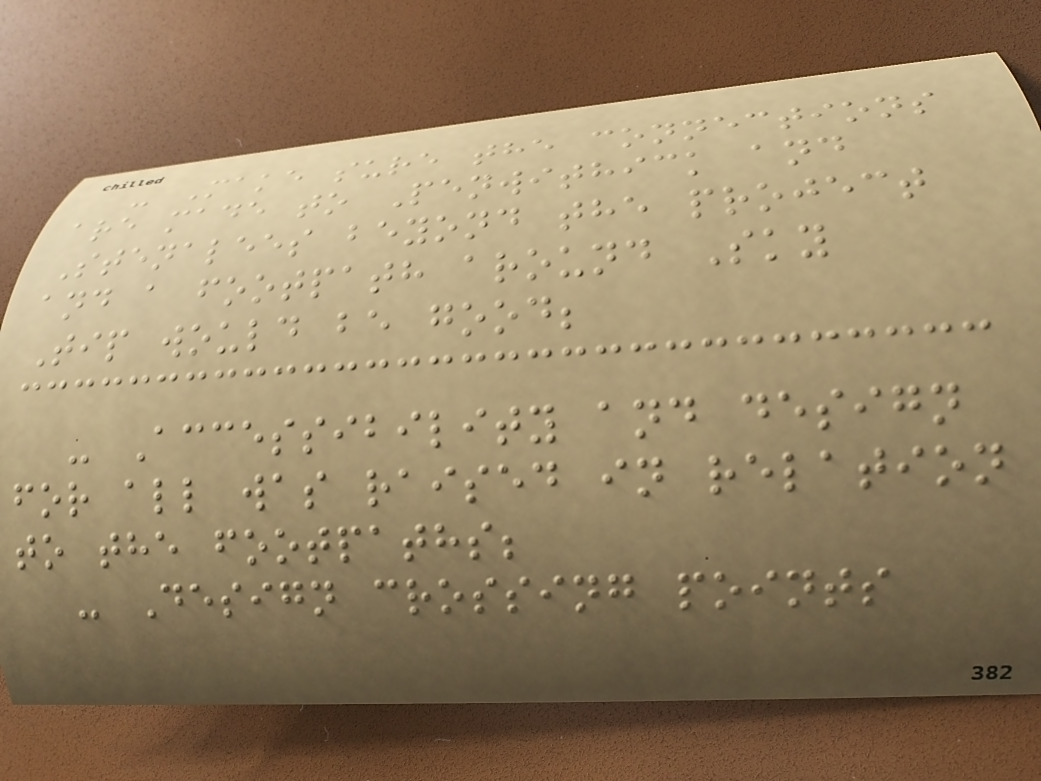- Make sure the connections
are made to Penwithick and
Stenalees beyond the project
and a footpath around Sky
Tip would be good;
- Accessibility and design
for all was raised in relation
to the footpaths;
- Design crossing points
